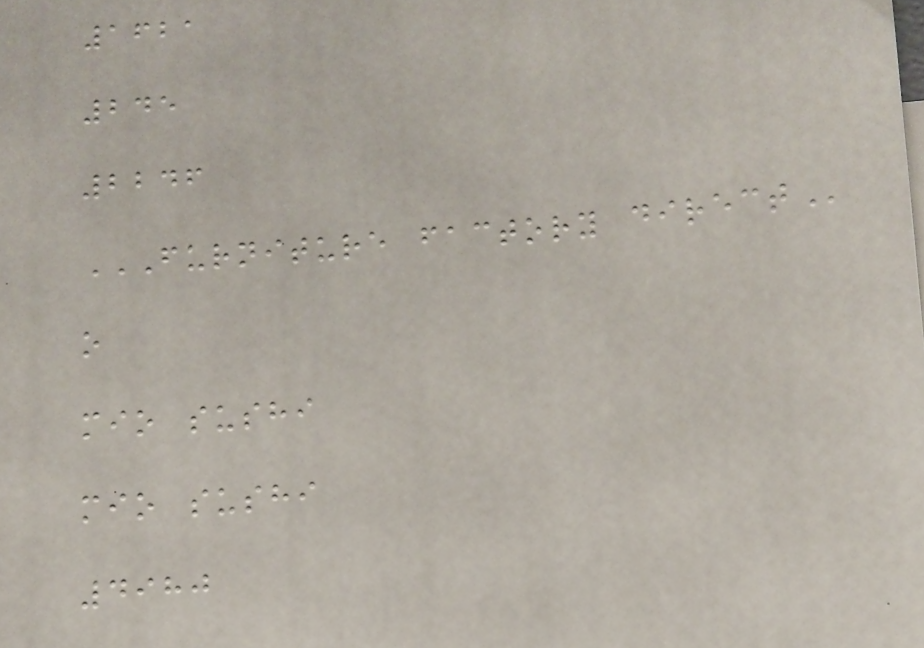1621
245
2246
FURNITURE FACTORY DIRECT
o
mio sushi
mio sushi
4980
